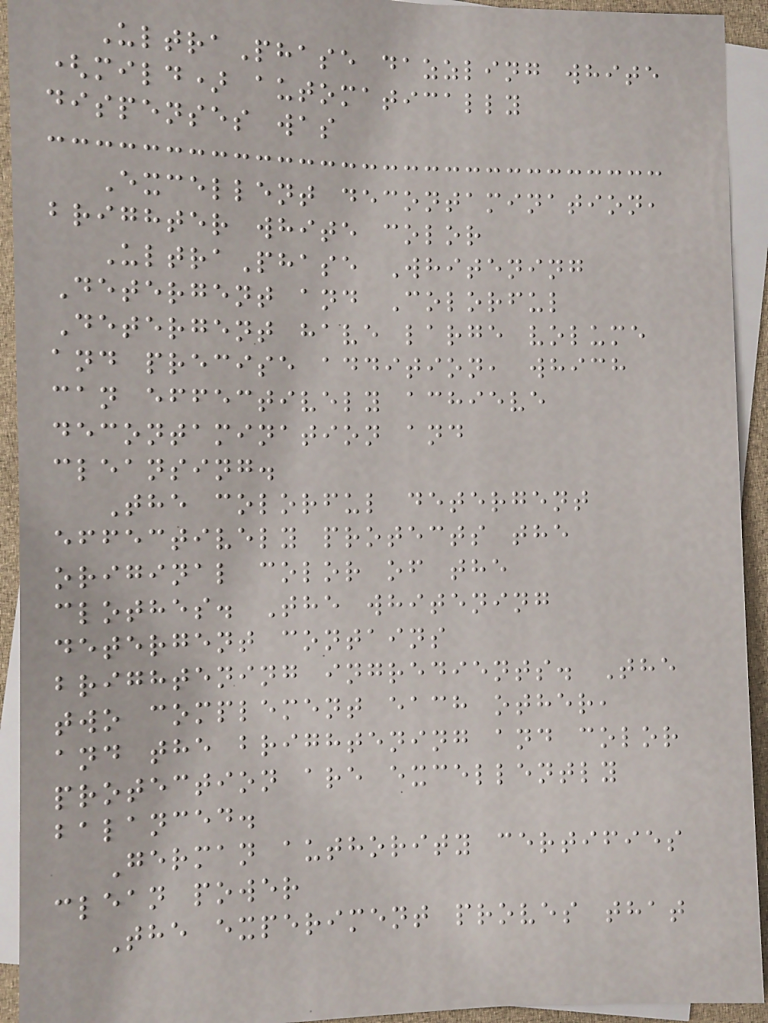UltraPhase dazzling white
(mild) automatically
dispenses was
Excellent decontamination,
brighter white color
UltraPhase Whitening
Detergent and Colorful
Detergent have large volume
and precise addition, which
can effectively achieve
decontamination and
cleansing.
The colorful detergent
effectively protects the
original color of the
clothes. The whitening
detergent contains
brightening ingredients. The
two complement each other,
and the brightening and color
protection are excellently
balanced.
German authority certifies
clean power
The experiment proves that
